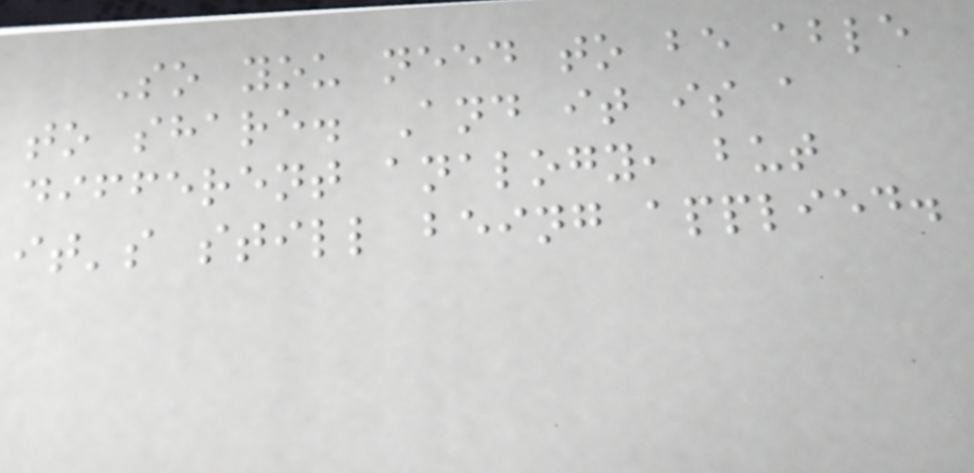So you need to be able
to share. And it is a
different analogy, but
it's still being applied.
